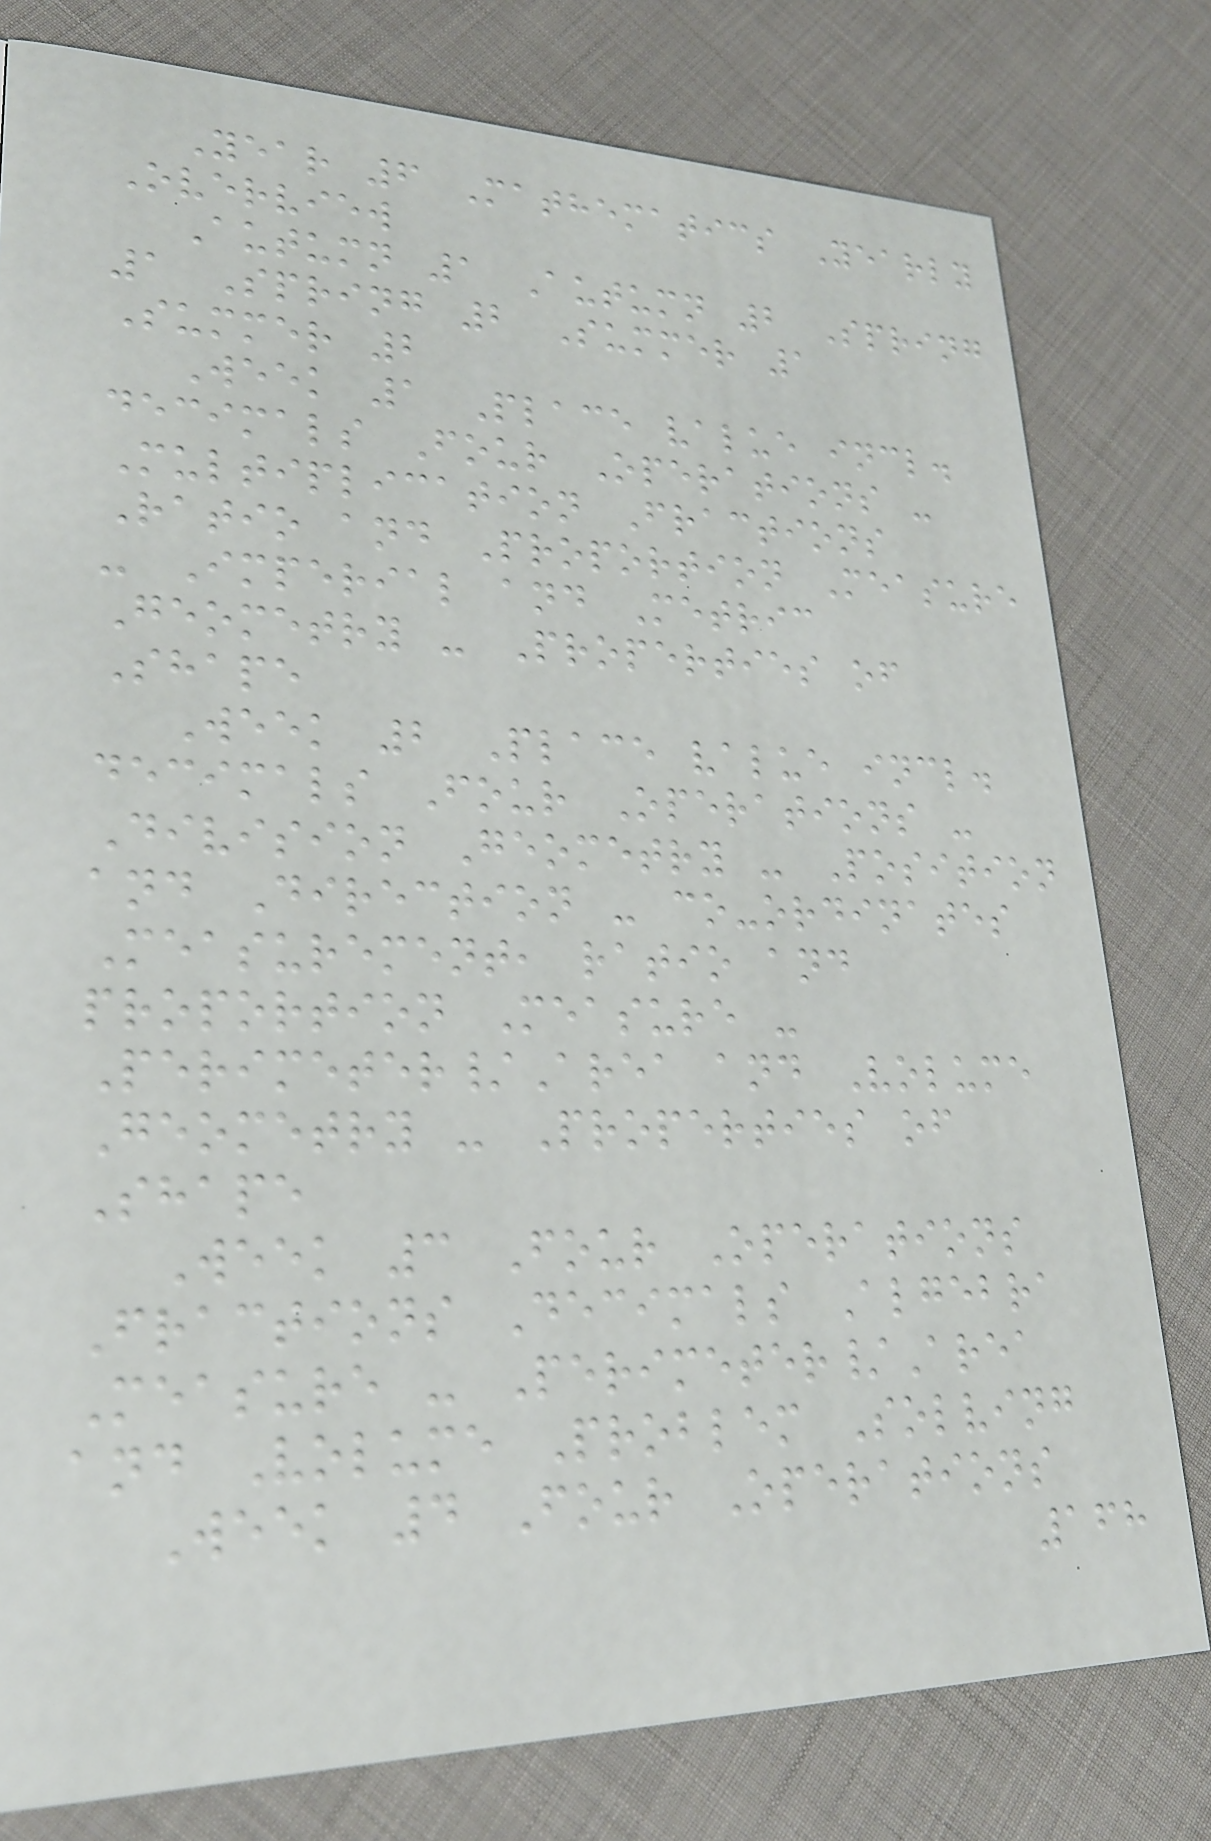Year 6 Mathematics Yearly
Overview
Autumn 1 Autumn 2 Spring
1 Spring 2 Summer 1
Summer 2
Week 1 Place value incl.
decimals Four Operations -
Multiplication Fractions
Ratio and Proportion Measure
- Imperial and Metric
Geometry - Properties of
Shape
Week 2 Place value incl.
decimals Four Operations -
Division Geometry - Position
and Direction - co-ordinates
Measurement, ratio and
proportion Measure -
Perimeter/Area and Volume
Geometry - Properties of
Shape
Week 3 Four Operations
Fractions Decimals Algebra
Measure - Perimeter/Area
and Volume Problem Solving
Week 4 Four Operations
168
